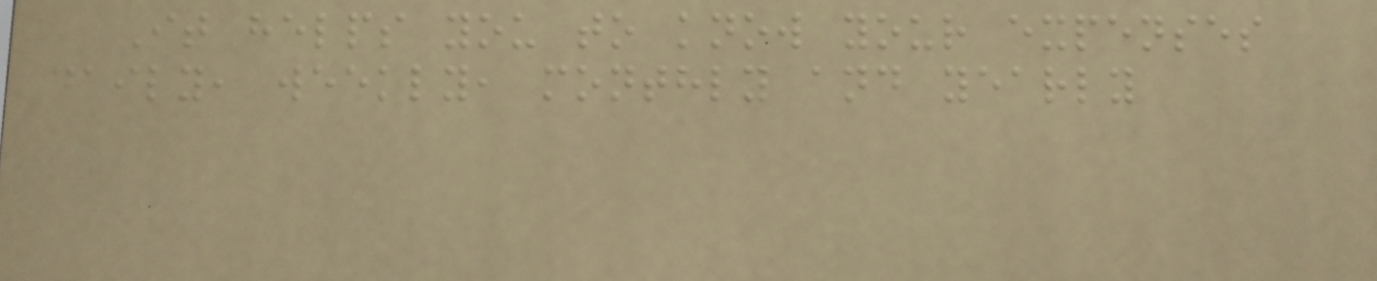It helps you to know your expenses
daily, weekly, monthly and yearly
